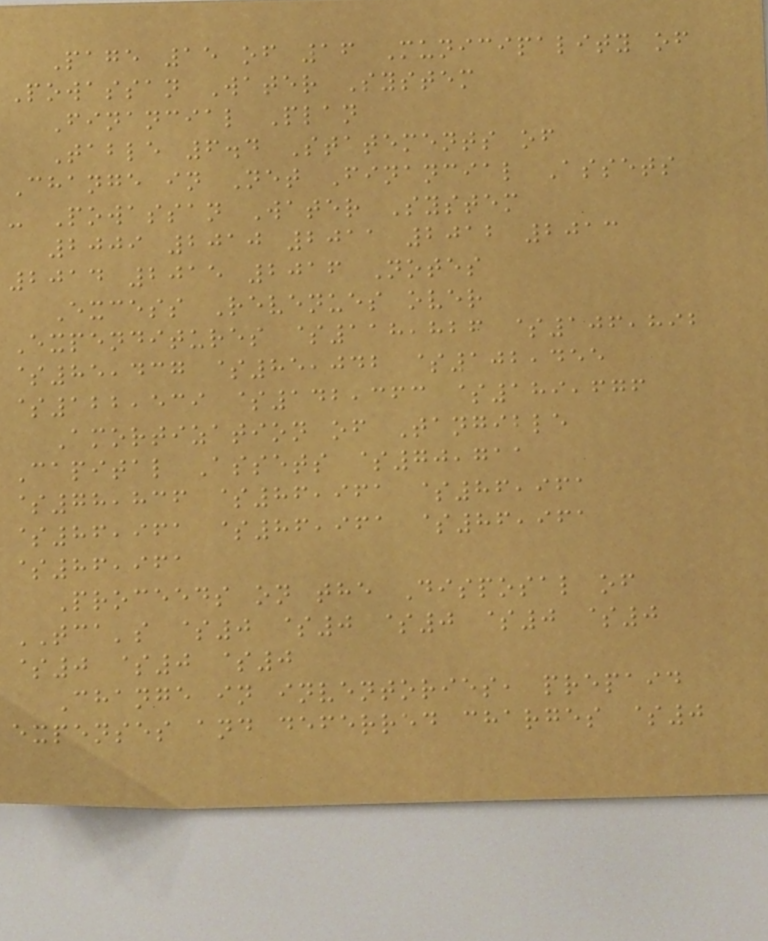Page 15 of 16 Municipality of
Powassan Water System
Financial Plan
Table 6.4 Statements of
Change in Net Financial Assets
- Powassan Water System
2009 2010 2011 2012 2013
2014 2015 2016 Notes
Excess Revenues over
Expenditures $118,826 $106,892
$85,437 $85,042 $102,455
$122,539 $142,363 $189,676
Amortization of Tangible
Capital Assets $70,711
$78,836 $86,961 $86,961
$86,961 $86,961 $86,961
$86,961
Proceeds on the Disposal of
TCA's $0 $0 $0 $0 $0
$0 $0 $0
Change in inventories, prepaid
expenses and deferred charges $0
